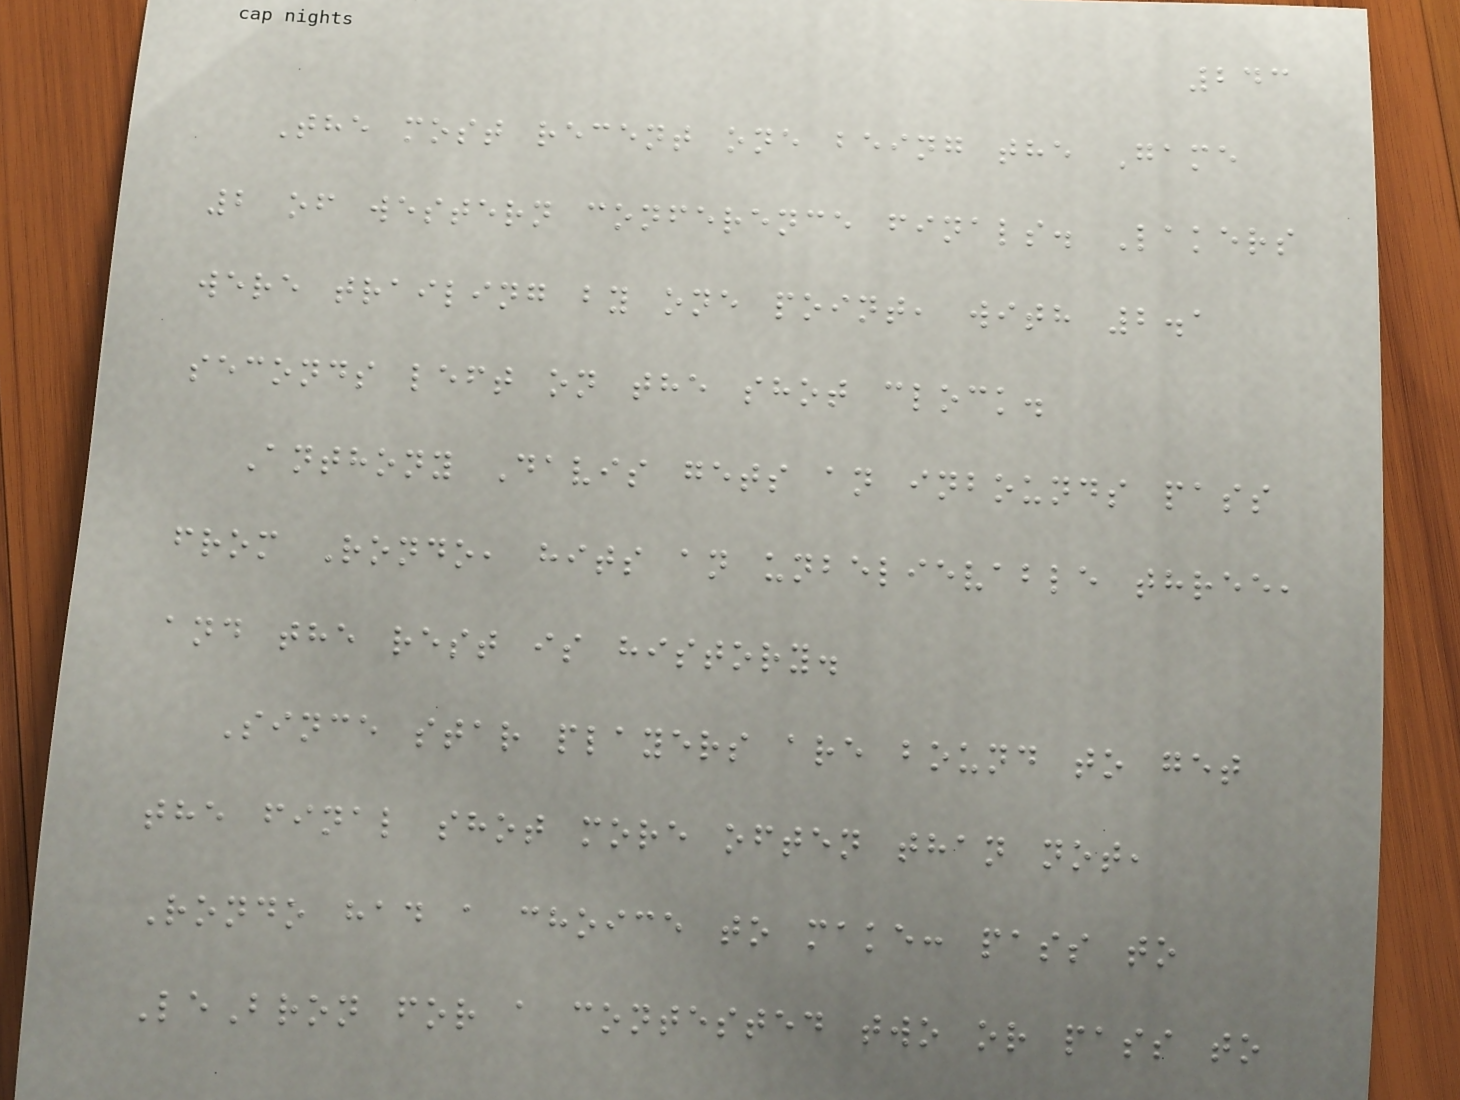243
The most recent one being the Game
2 of western conference finals. Lakers
were trailing by one point, with 2.1
seconds left on the shot clock.
Anthony Davis gets an inbounds pass
from Rondo, hits an unbelievable three,
and the rest is history.
Since star players are bound to get
the final shot more often than not,
Rondo had a choice to make: pass to
LeBron for a contested two or pass to
